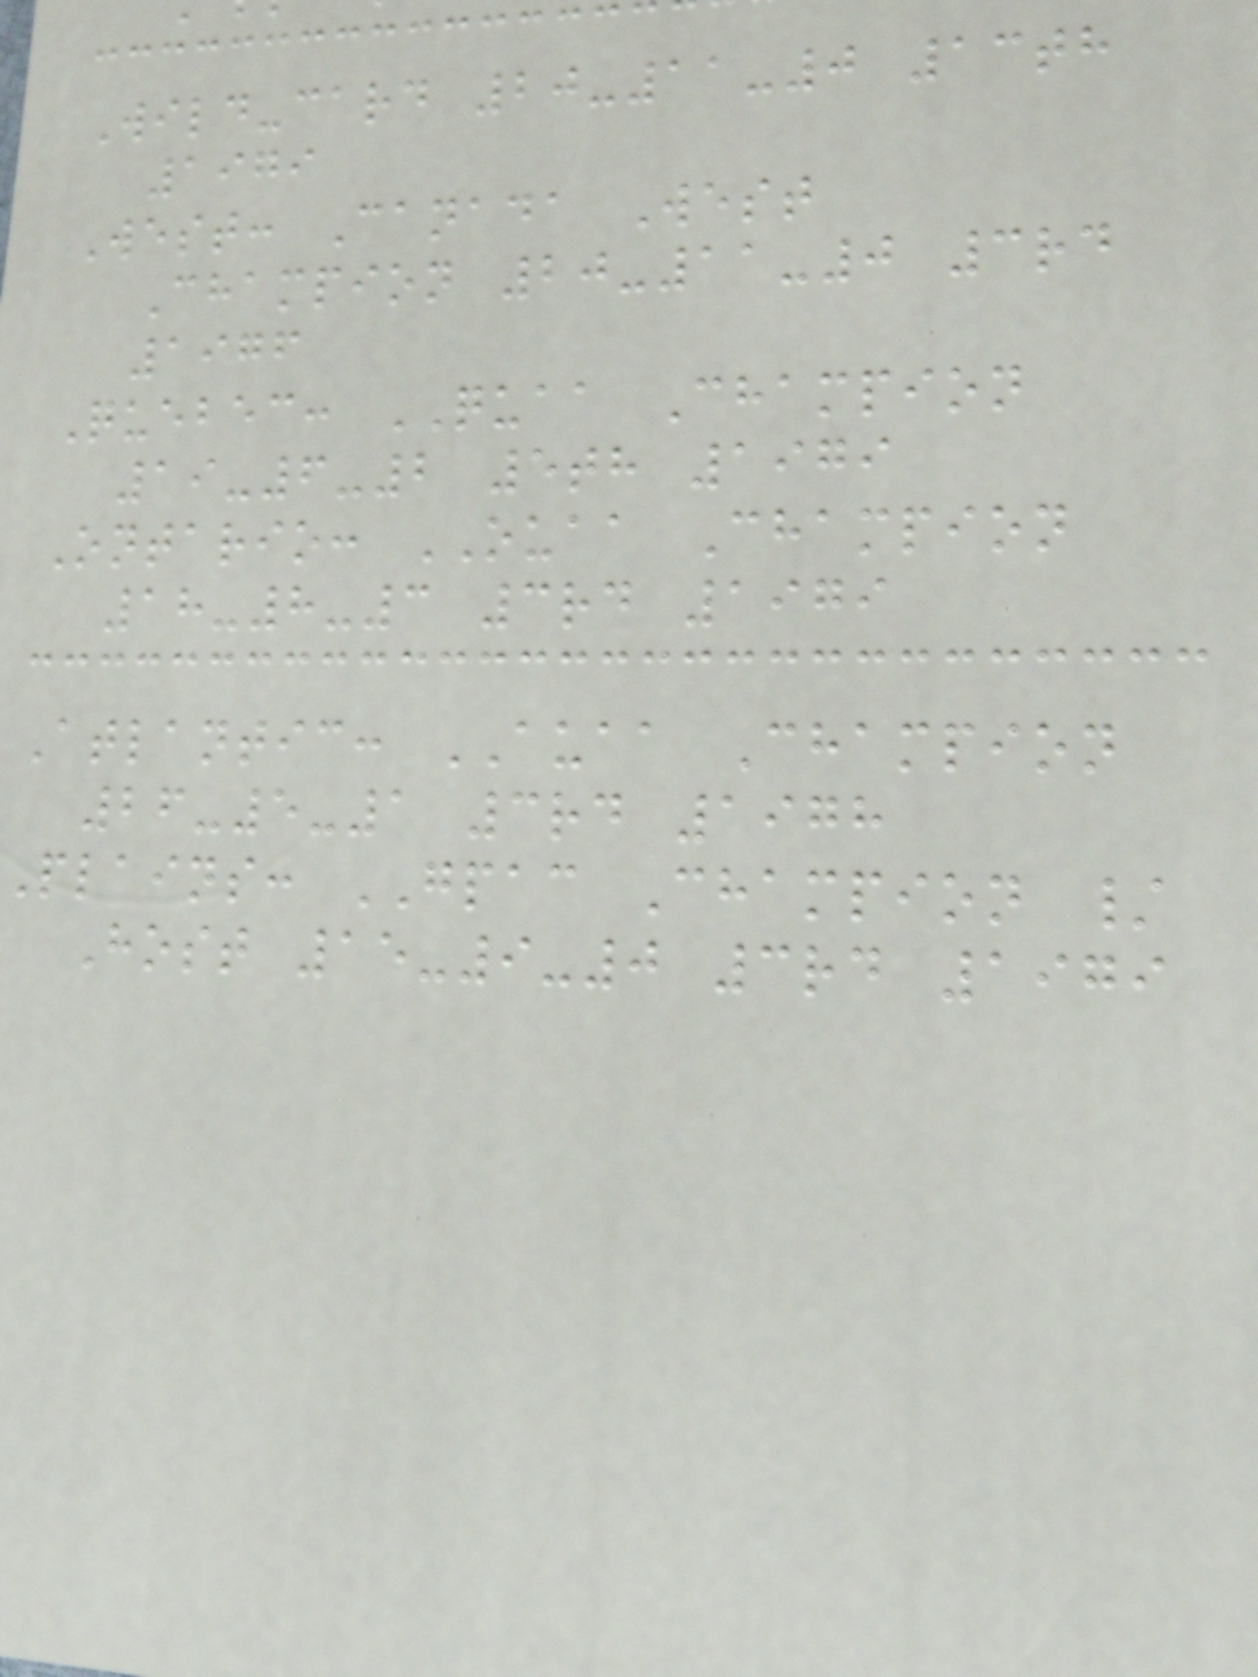Wild-card 20-11-0 13th
1979
West: Canada West
Champion 20-11-0 3rd
1976
Quebec: QUAA Champion
19-6-2 5th 1979
Ontario: OUAA Champion
18-8-3 3rd 1979
Atlantic: AUAA Champion
26-5-1 3rd 1978
Plains: GPAC Champion /
Host 15-9-0 3rd 1979
